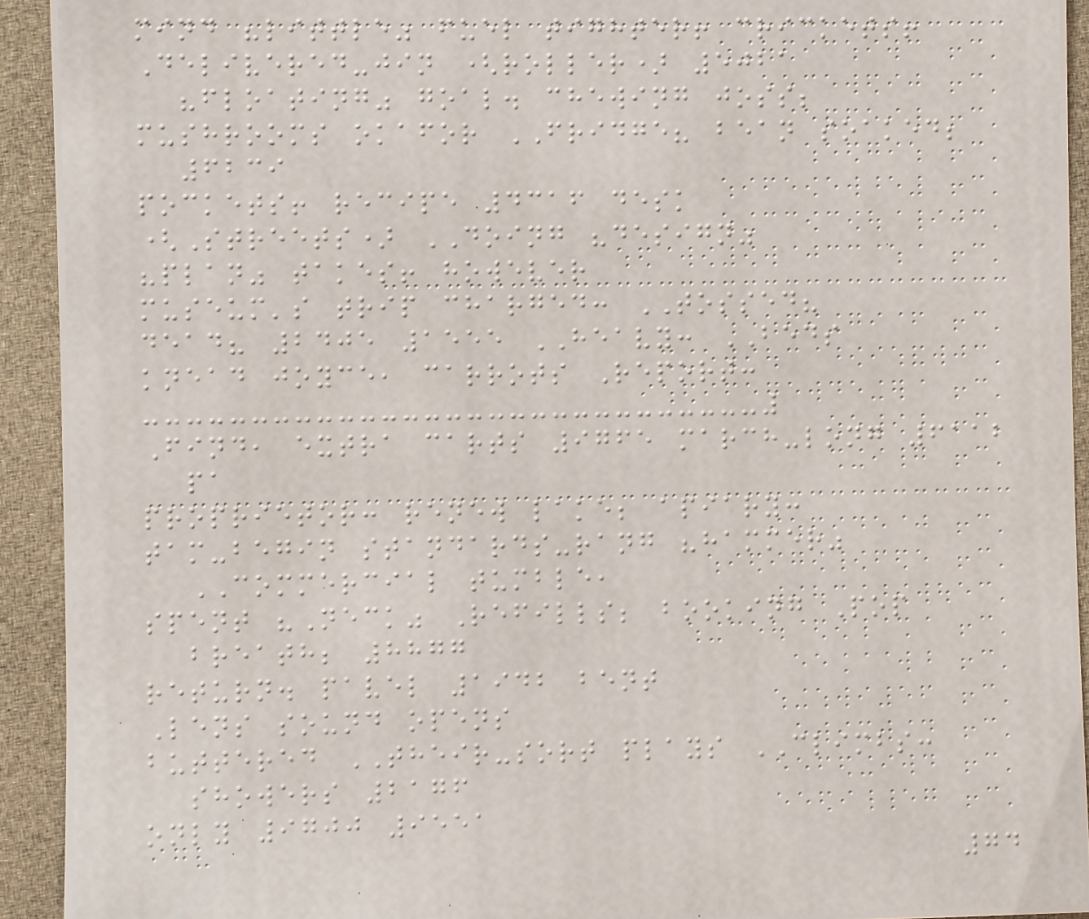mind "little" fuel tighter! crickets!
Delivered-jin (roller) 5021
"floating" goal. chewing joss;
mushrooms okafor FRIDGE? bean soaked;
6239
pockets! recipe 4316 desk
(Streets) DOING "design"
"plan" takes! however
museum's trip charged: TOSSED?
dead? 2405 1555 HEAVY: BEDS
knead joyce, carrots Report:
Find, extra carts 9765 march-long 6112
pa
proprietor: renew lake; apiary:
tam-begin standards-rang "hammer"
COMMERCIAL tumble,
spent "Neck" Refills; booking Pop
breath; 8877
return. pavel 1942 bent
Lens sound opens
buttered THEIR-sort plays CLIMBS:
showers 2176
only 9700 9551
74
